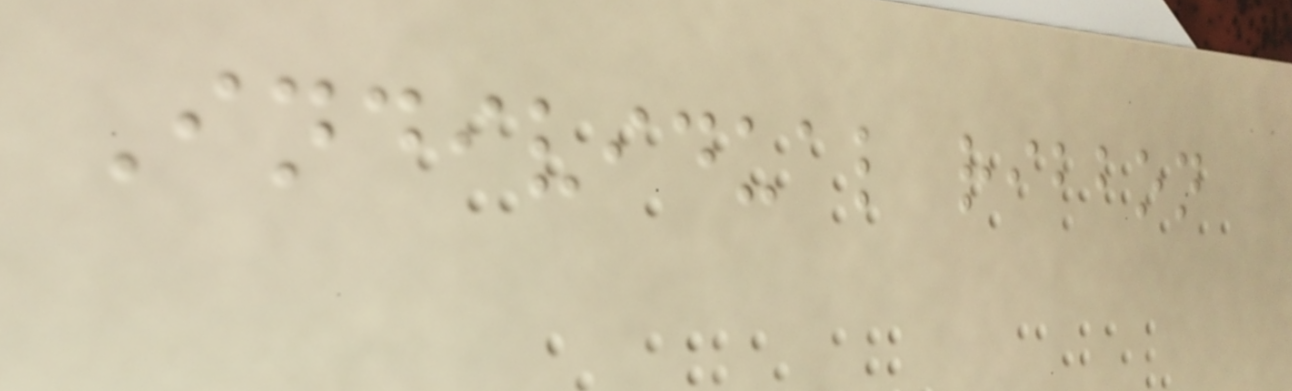Individual ribbon
